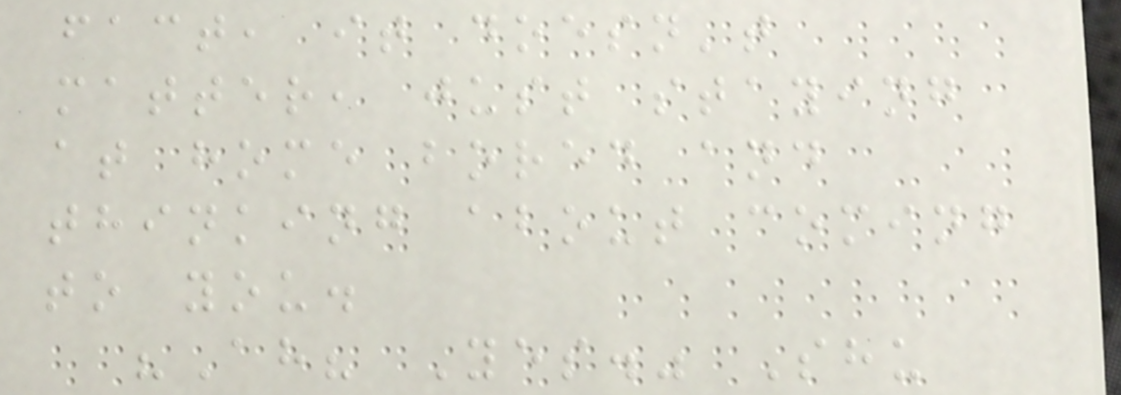fact, it doesn't
matter, just staying
at home bored and
thinking about coming
to you.
"Ah? Yes." Shu
